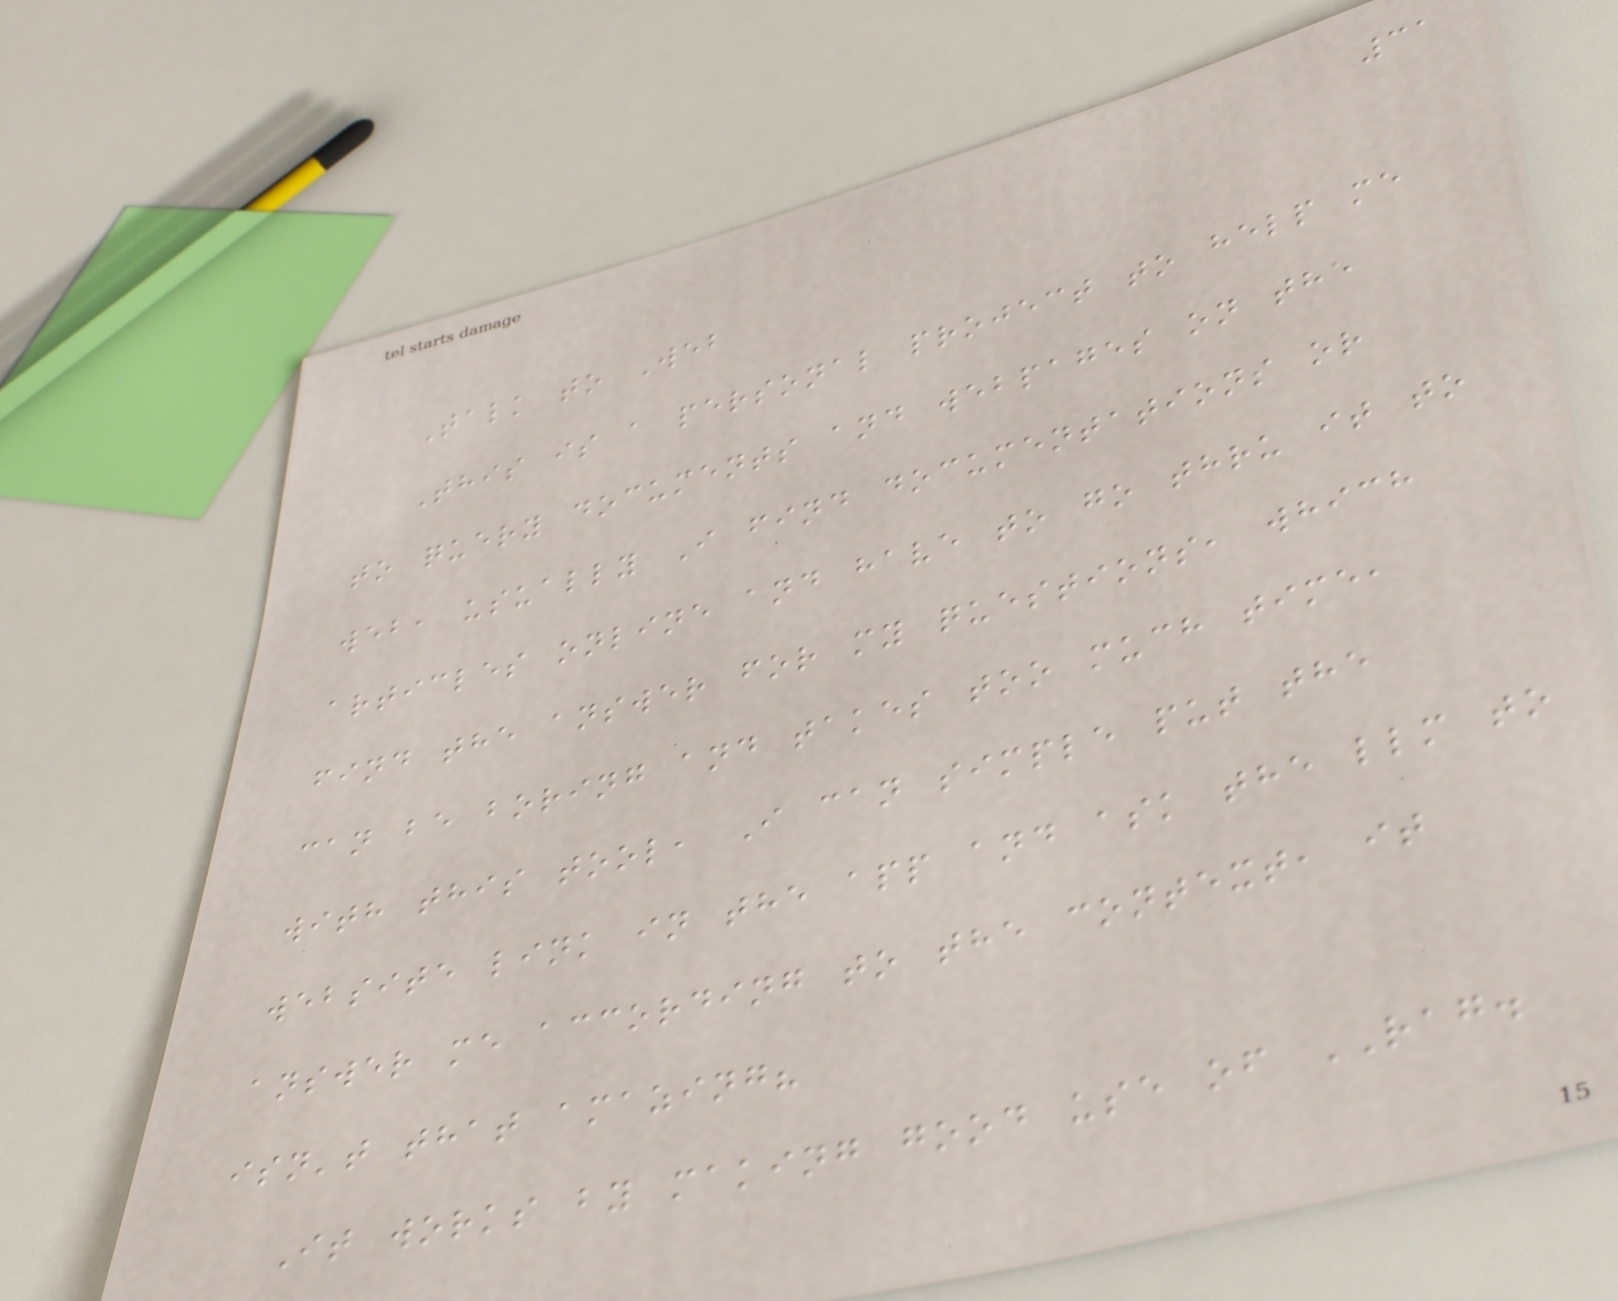31
Talk to Web
This is a personal project to help me
to query documents and webpages on the
web, usually I find documentations or
articles online and have to go thru it to
find the answer for my questions, which
can be boring and takes too much time,
with this tool, I can simple put the
website link in the app and ask the llm to
answer me according to the context, it
isn't that amazing?
It works by making good use of RAG.
